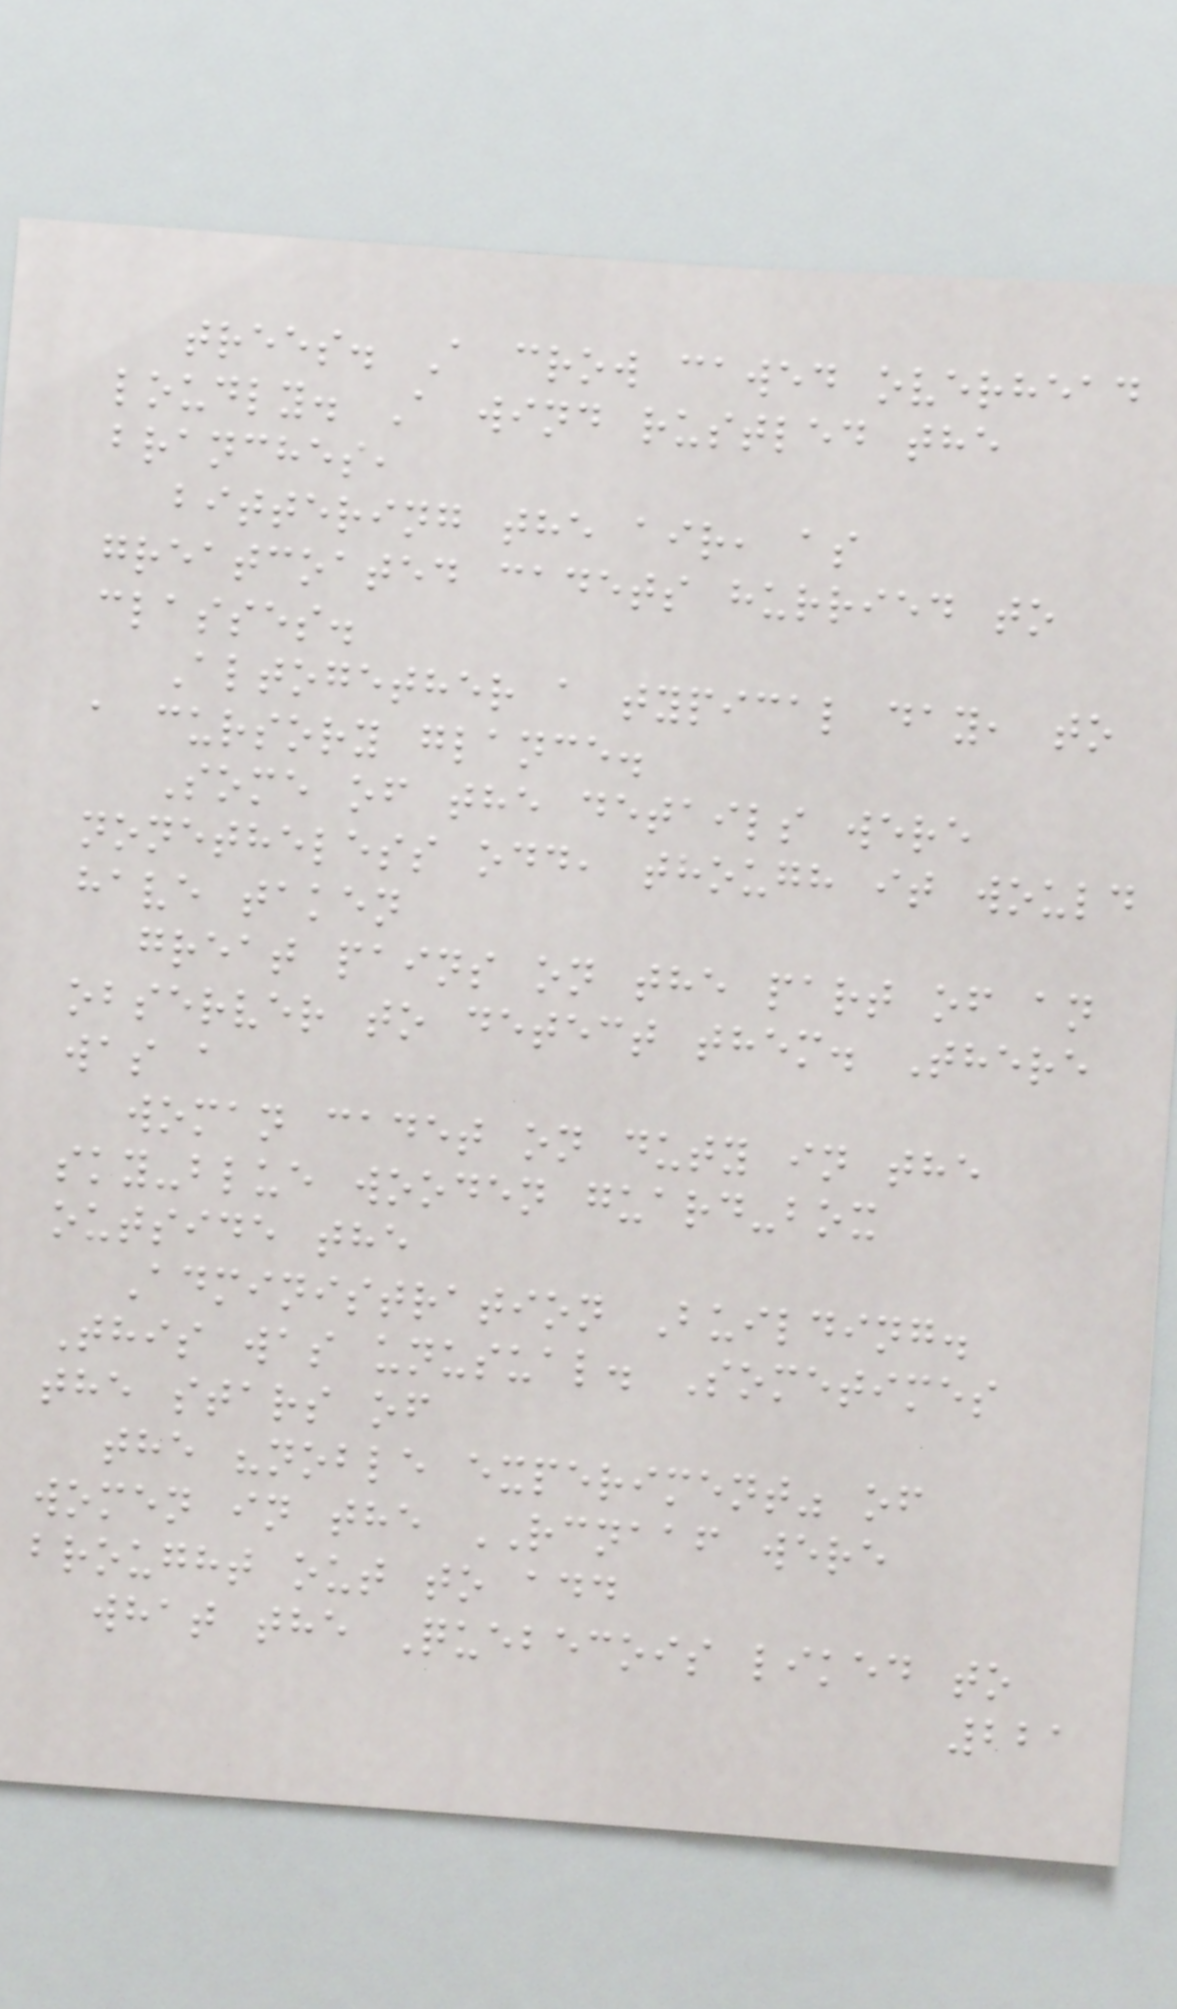trees. A crow cawed overhead
loudly. A wind rustled the
branches,
bittering the air, as
greatcoated cadets hurried to
classes.
Altogether a typical day, to
a cursory glance.
Some of the details were
nonetheless odd, though it would
have taken
great pains on the part of an
observer to detect them. There
was a
woman cadet on duty in the
sky-blue wooden guard-box
outside the
Administration Building.
This was unusual. Sometimes
the stars of
the "noble experiment" of
women in the RCNAAF were
brought out to add
what the Quebecois liked to
221
